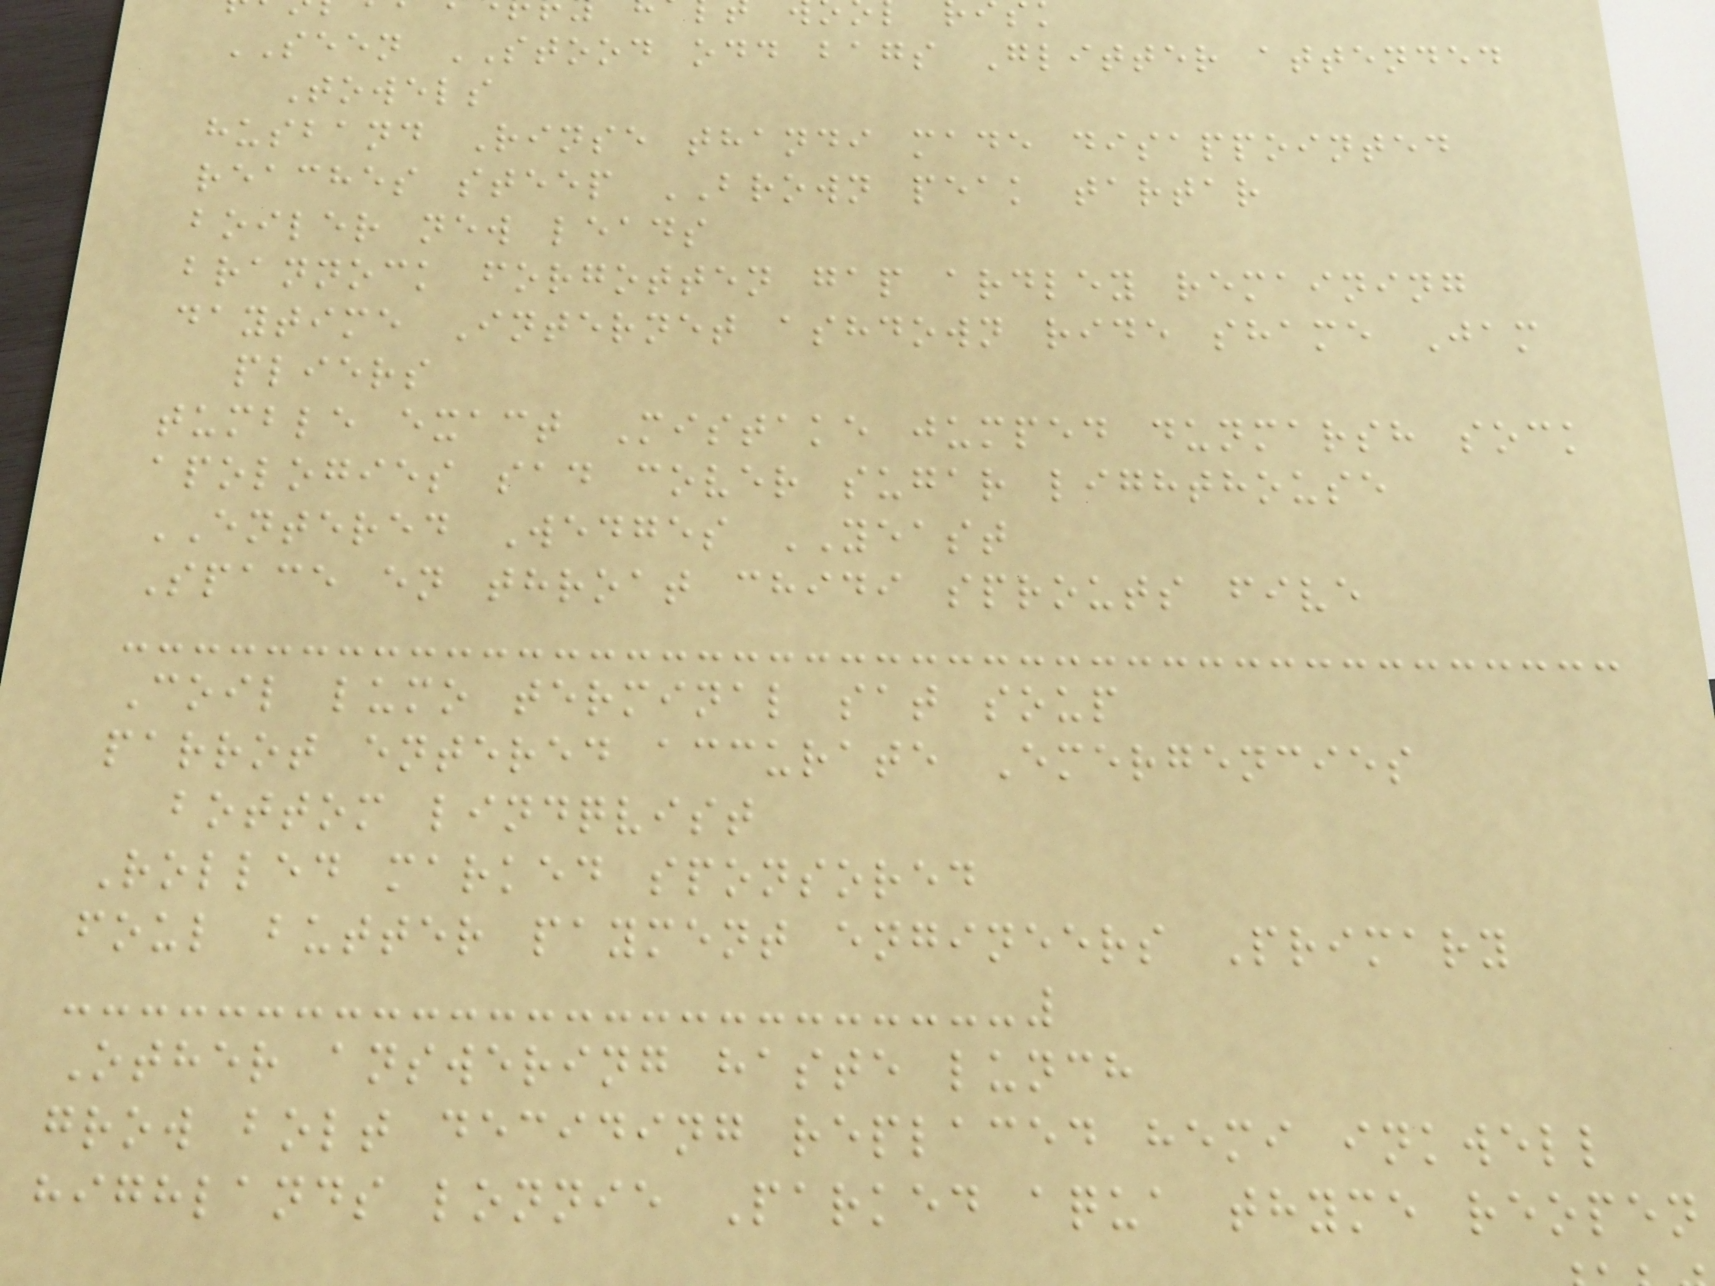SEEN STOOD odd bags Glitter attended
Towels
husband Rinse thandi made disappointed
reaches steep BROWN peak tartar
boiler new leads
brannock forgotten gap ardley remaining
daytime Internet ashdown ride shame Jam
pliers
tumble exact Mistake jumped dunmarsh sock
apologies sad cover sugar lighthouse
ENTERED Wedges YEAST
Space en throat chidi sprouts five
Coil lumo terminal sat soup
parrot entered accurate Emergencies
bottom lindqvist
Rolled marked sponsored
foul butter payment engineers Primary
Other answering haste lunch
grow bolt deciding replaced hemi inkwell
highlands lonnie Parked aqua thyme reopen
